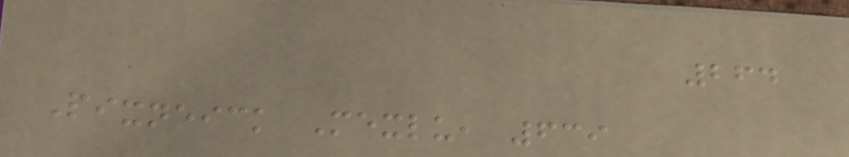264
Pixneick Mexlu, 639
